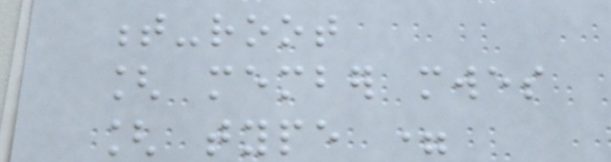t-root
[ member mwes
[ type =
